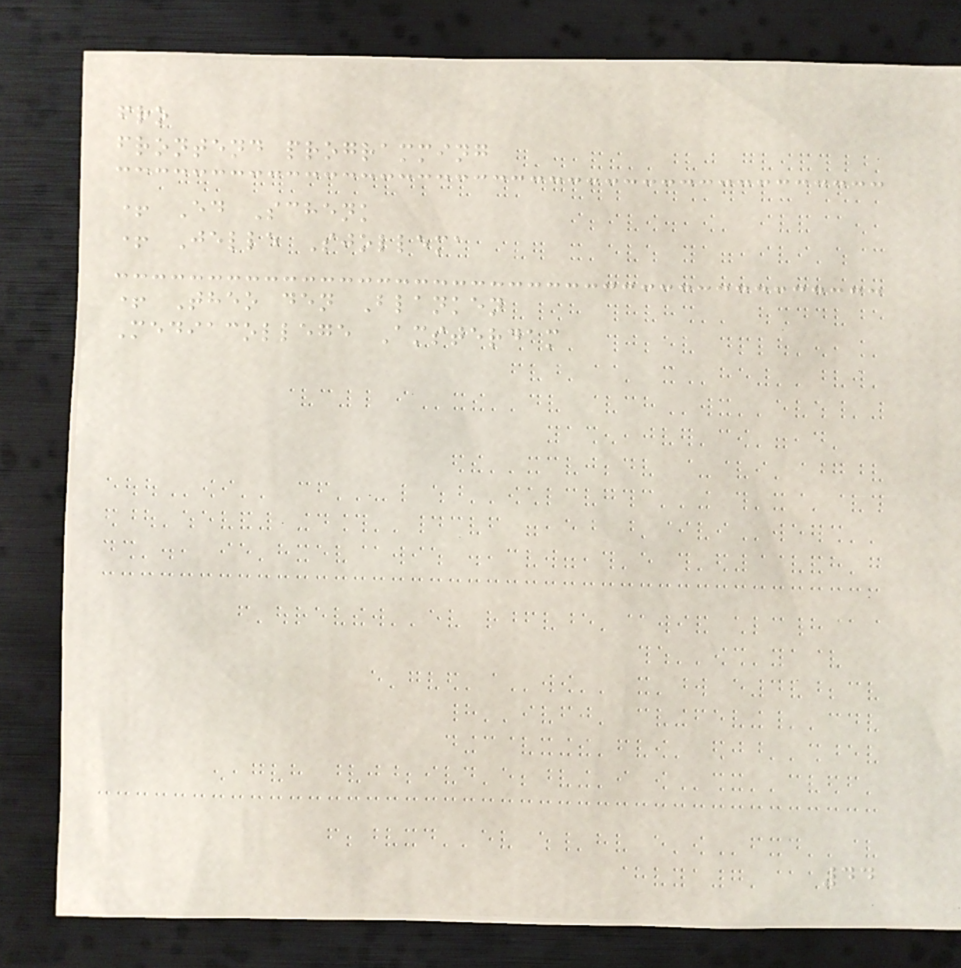fro
frontend programming
+ Ed Schenk
+ Jelle Sjollema
+ Theo den Blanken
Mediacollege Amsterdam
44
